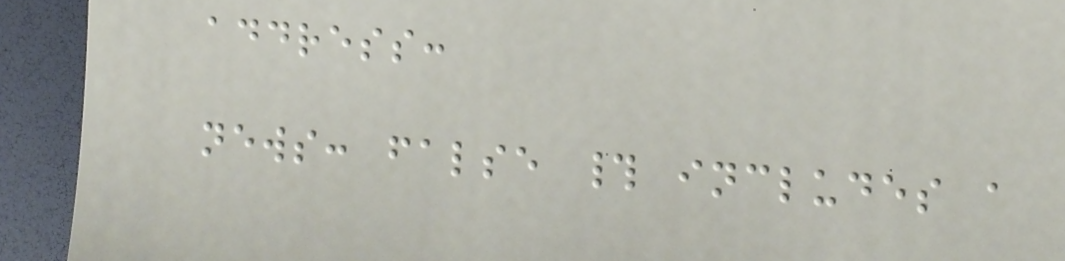address:
news: false # includes a
